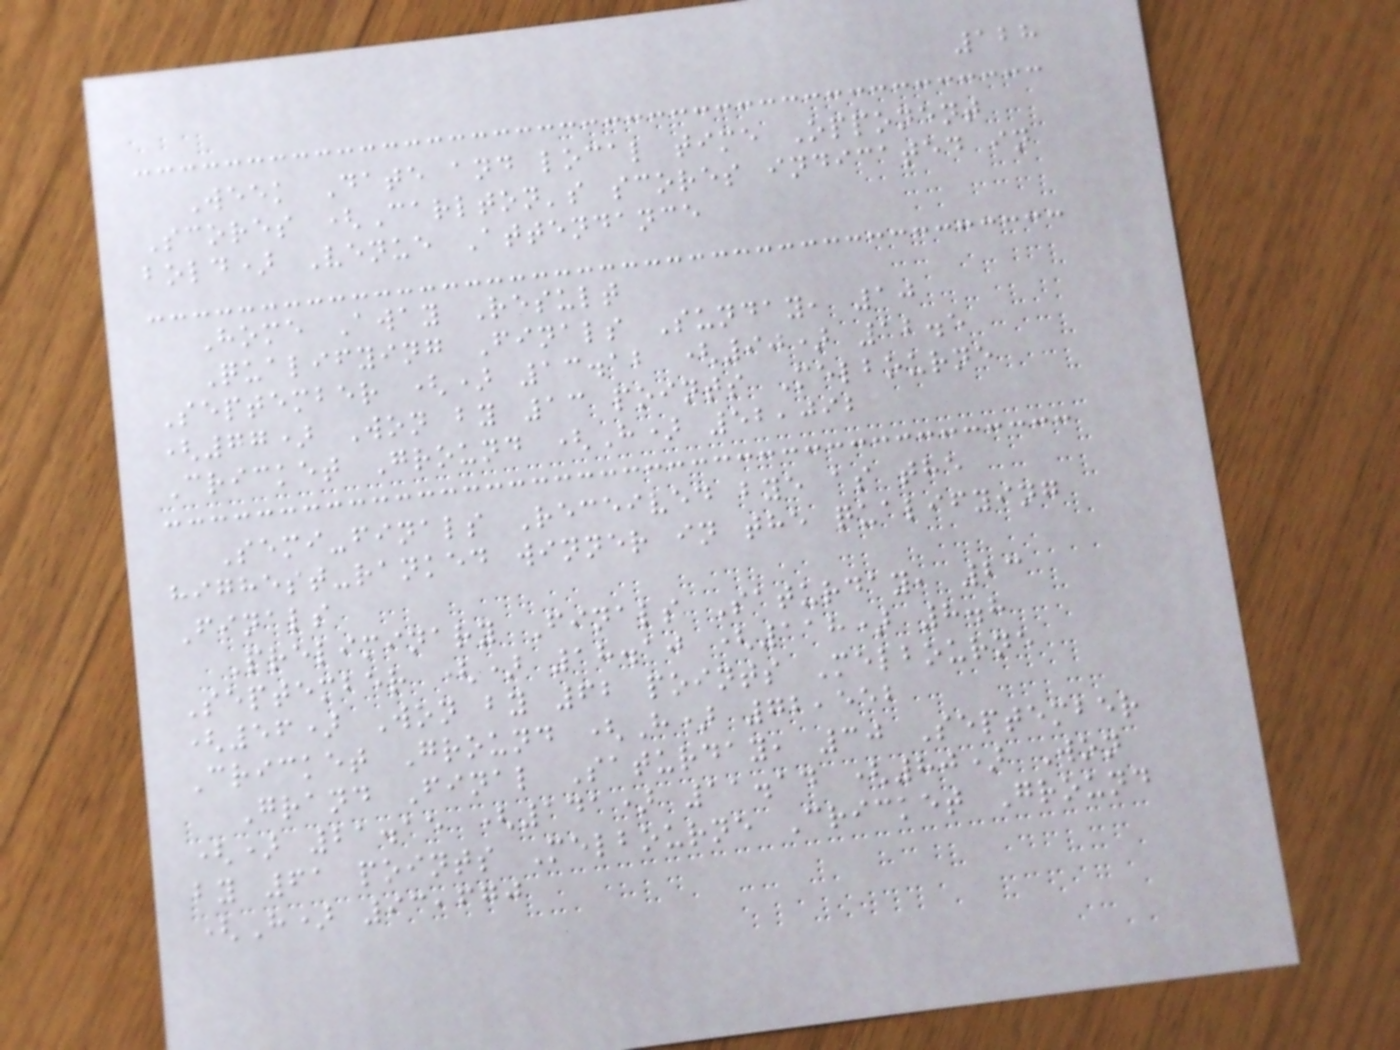128
Week Date and local time Opponent
Scores (Carlton's scores indicated in
bold) Venue Attendance
Home Away Result
Qualifying Finals Sunday, 10
September () 13.12 (90) 12.5
(77) Won by 13 points Melbourne
Cricket Ground (H) 52,092
Semi-finals Received bye as the
highest-ranked winner in the qualifying
Finals
Preliminary Finals Saturday, 23
September () 18.10 (118) 8.8
(56) Won by 62 points Melbourne
Cricket Ground (H) 72,552
Grand Final Saturday, 30 September
() 21.15 (141) 11.14 (80) Won
by 61 points Melbourne Cricket Ground
(H) 93,670
